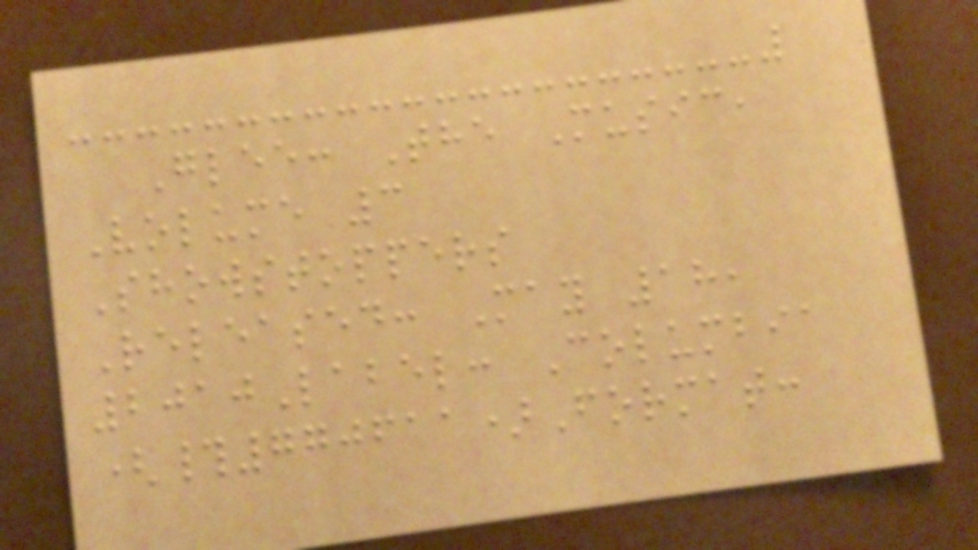Glee: The Music,
Volume 3
Showstoppers
Released: May 18,
2010Label: Columbia
(#770611)Format:
